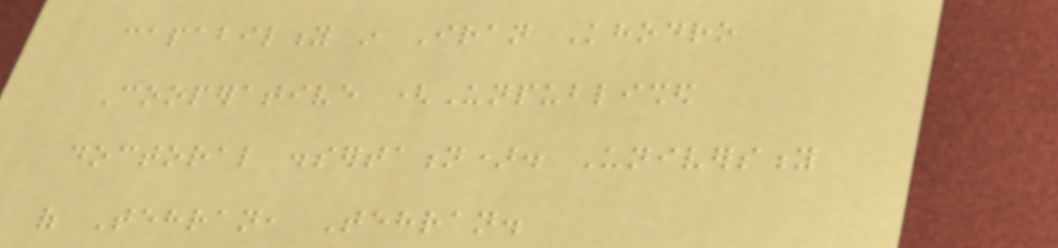capability in Iran Khodro
Cooperative (Unpublished
doctoral dissertation). University
of Tehran, Tehran.
